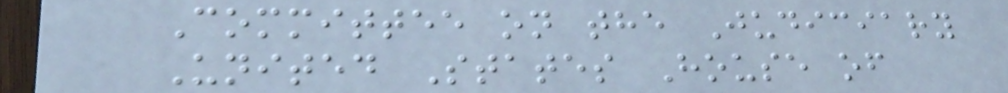Committee on the Judiciary
United States House of
